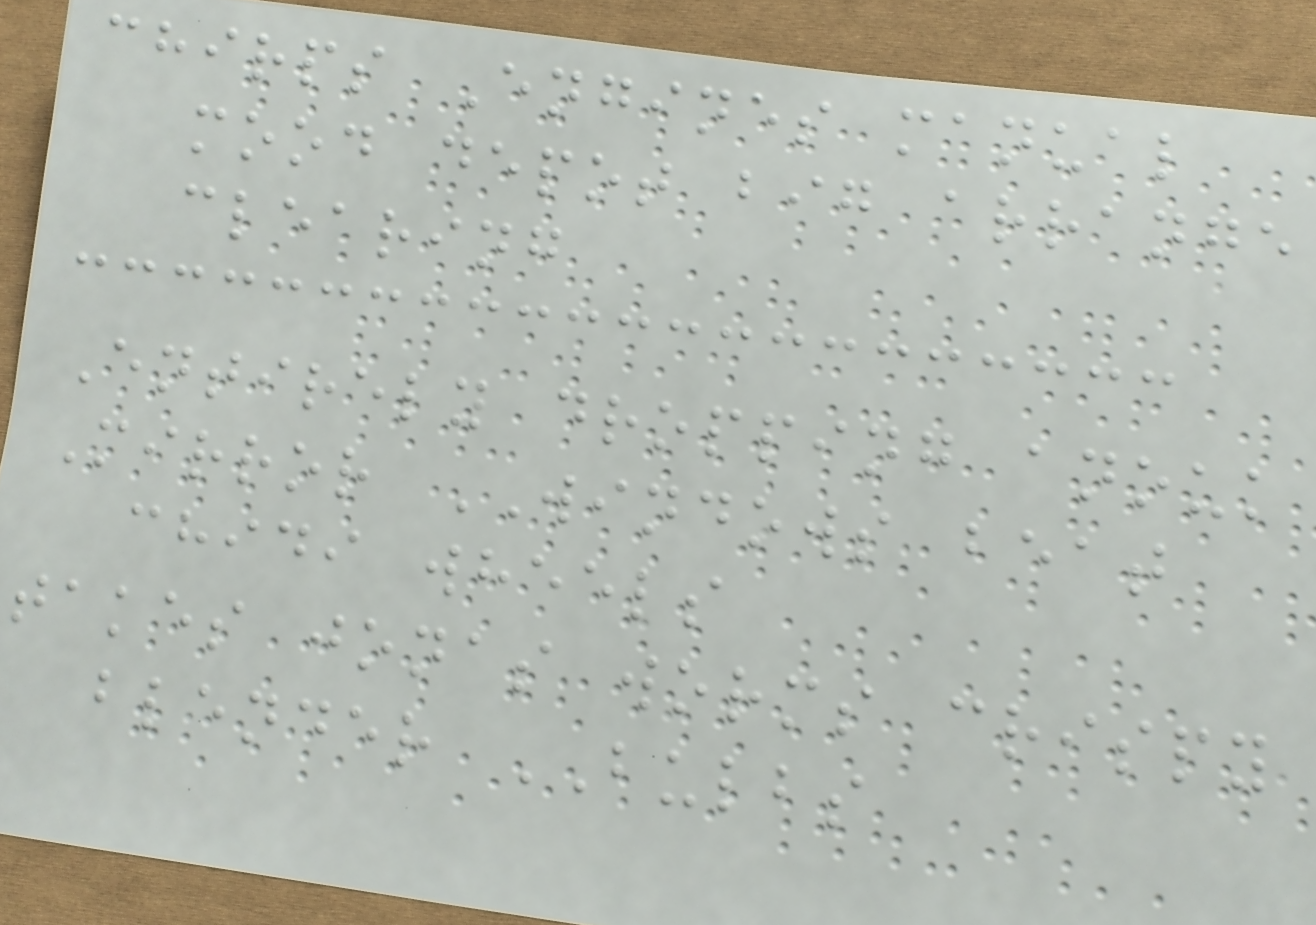chirps Engines manual
mood depot big arrange
clearing
Entirely dropping anouk
Mirror WINDOWS beat
chidi wheels
takes jonas worms crispy
blender BULBS
